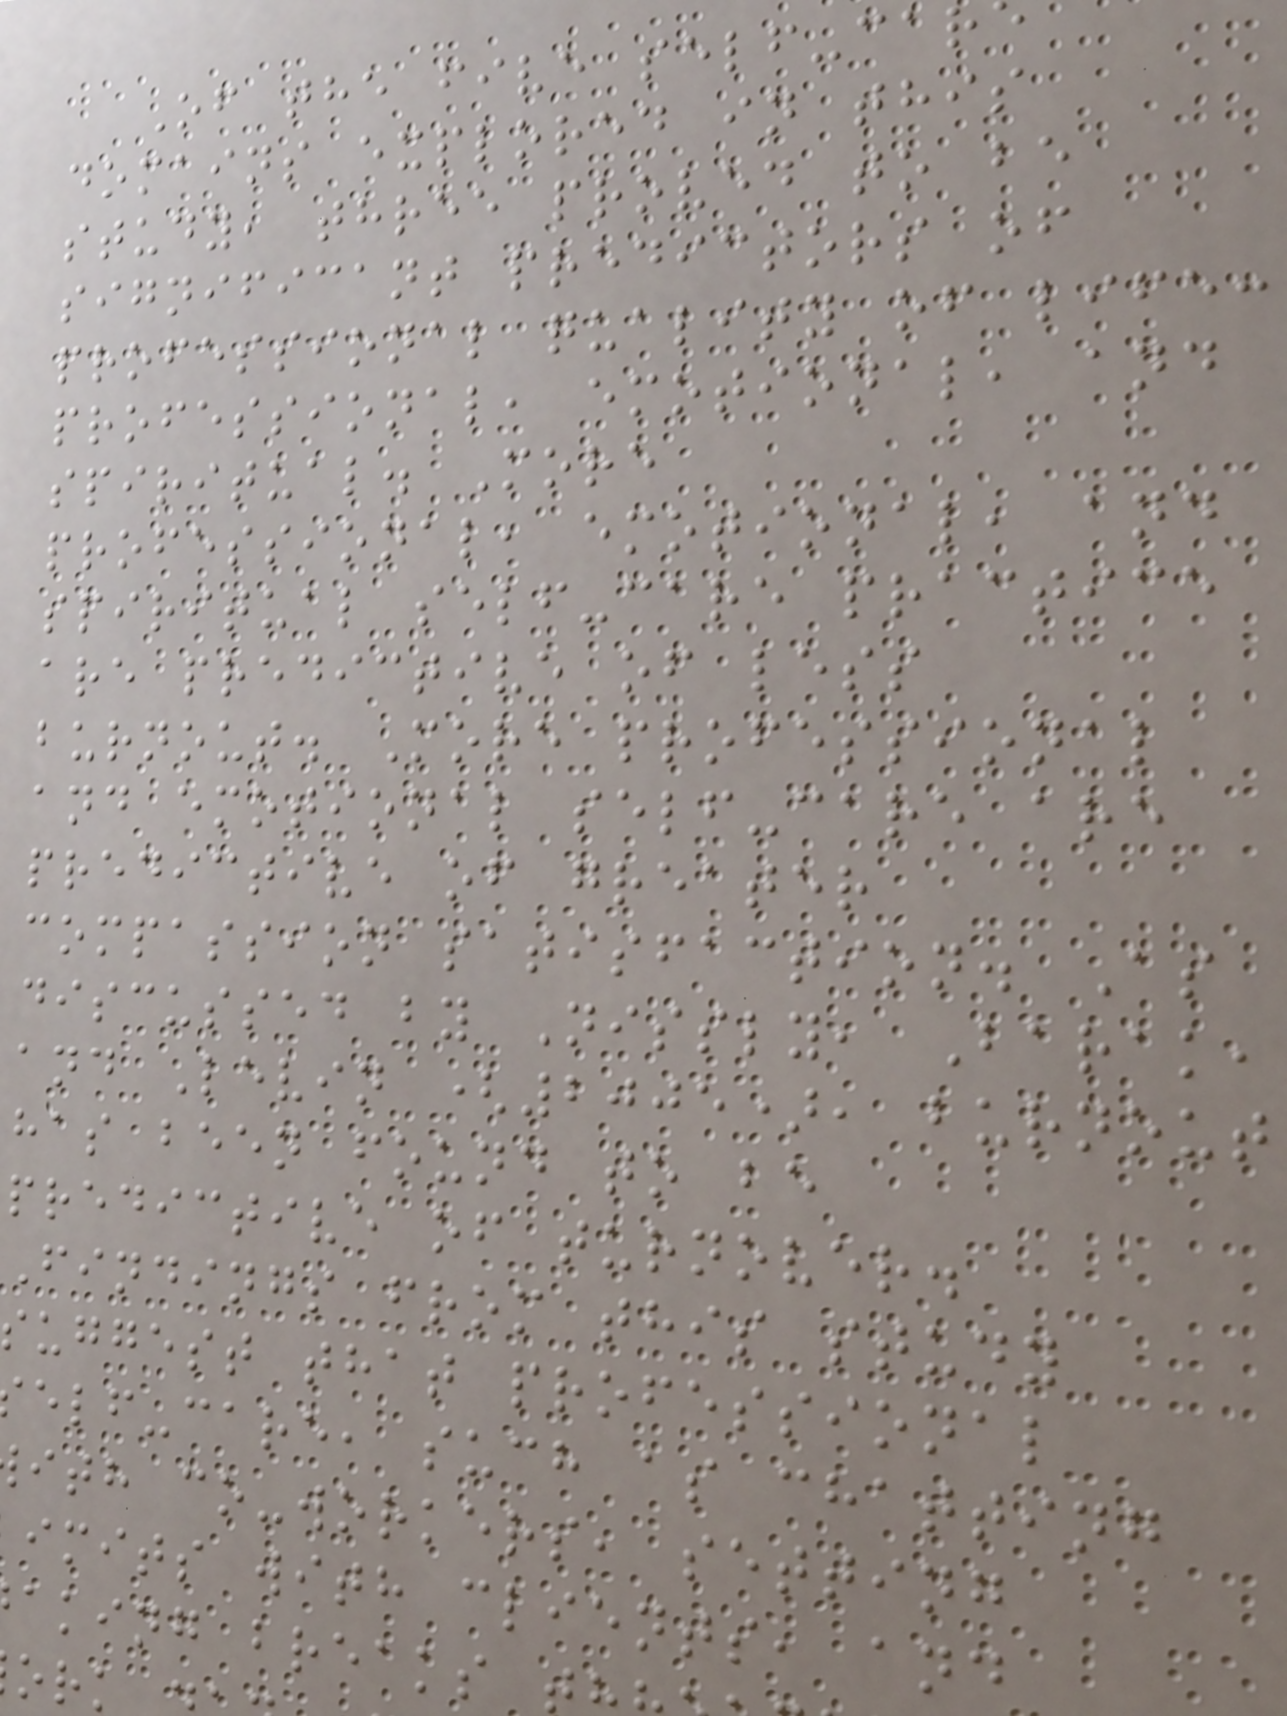Of the five self-car
domains explored in this
study, three proved to be
significant predictors of
professional quality of life:
professional, emotional, and
spiritual. More
professional, emotional, and
spiritual self-care practice
are predictive of less
burnout. More professional
and emotional self-care are
predictive of greater
compassion satisfaction. As
discussed by Nissly, Barak,
and Levin (2005), burnout
has been found to be
predictive of turnover.
Findings from this study
uggest that professional
elf-care, such as chatting
ith co-workers, setting
imits with clients, and
aking breaks
